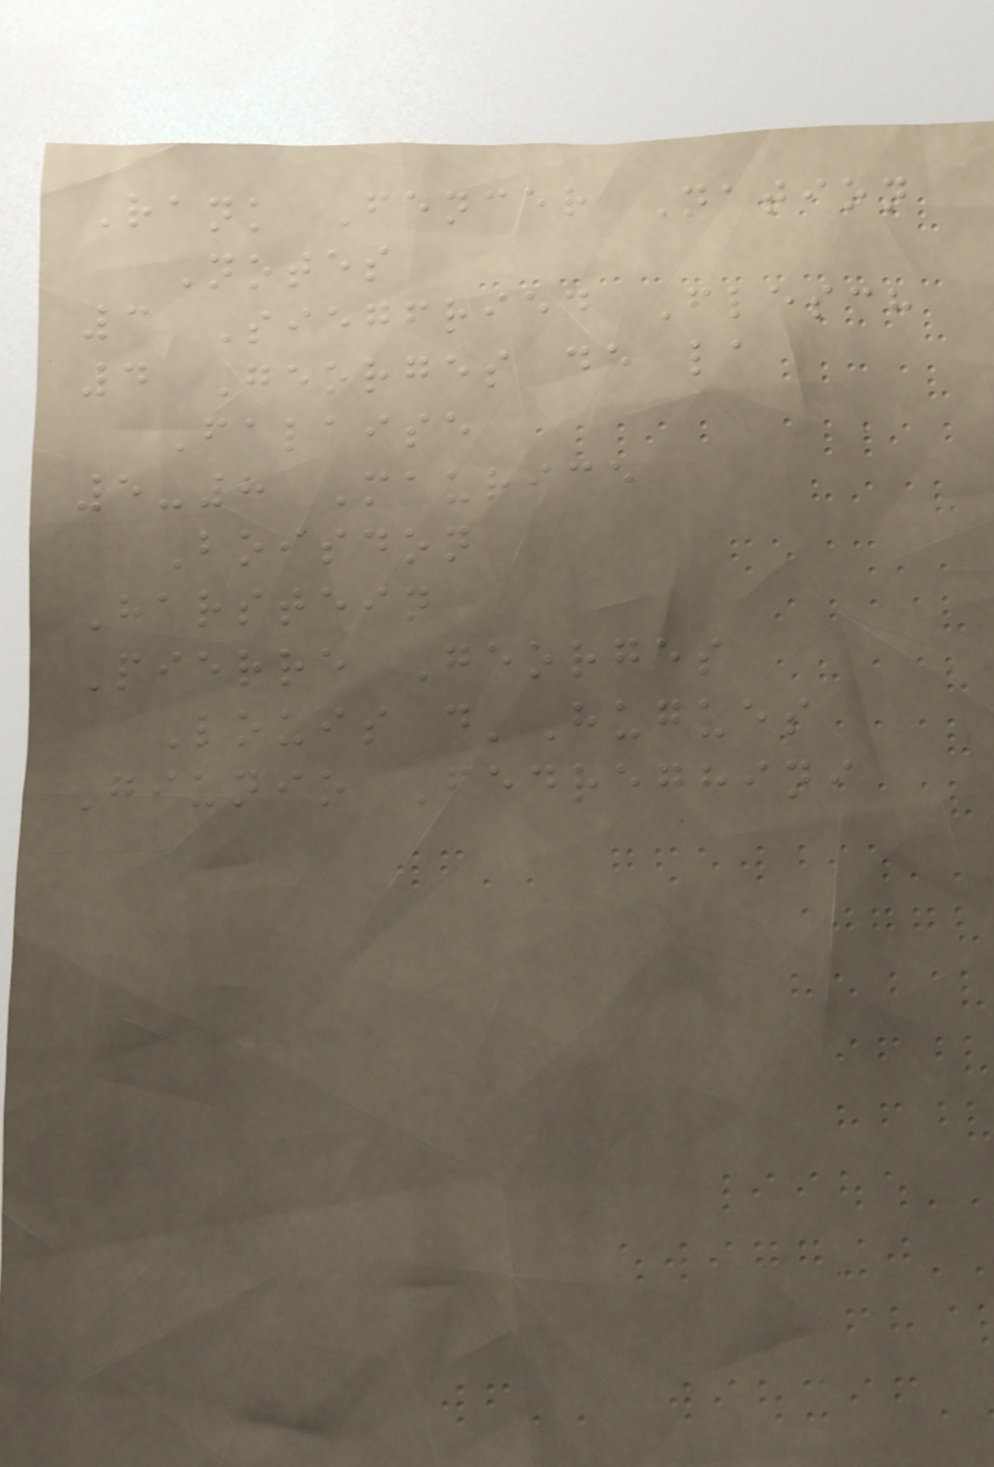Rank Fencer Nation
Notes
3 Siegfried Flesch
4 Georges de la
Falaise
5-8 Maurice
Boisdon
Harstein
Pierre Georges
Louis d'Hugues
Giunio Fedreghini
